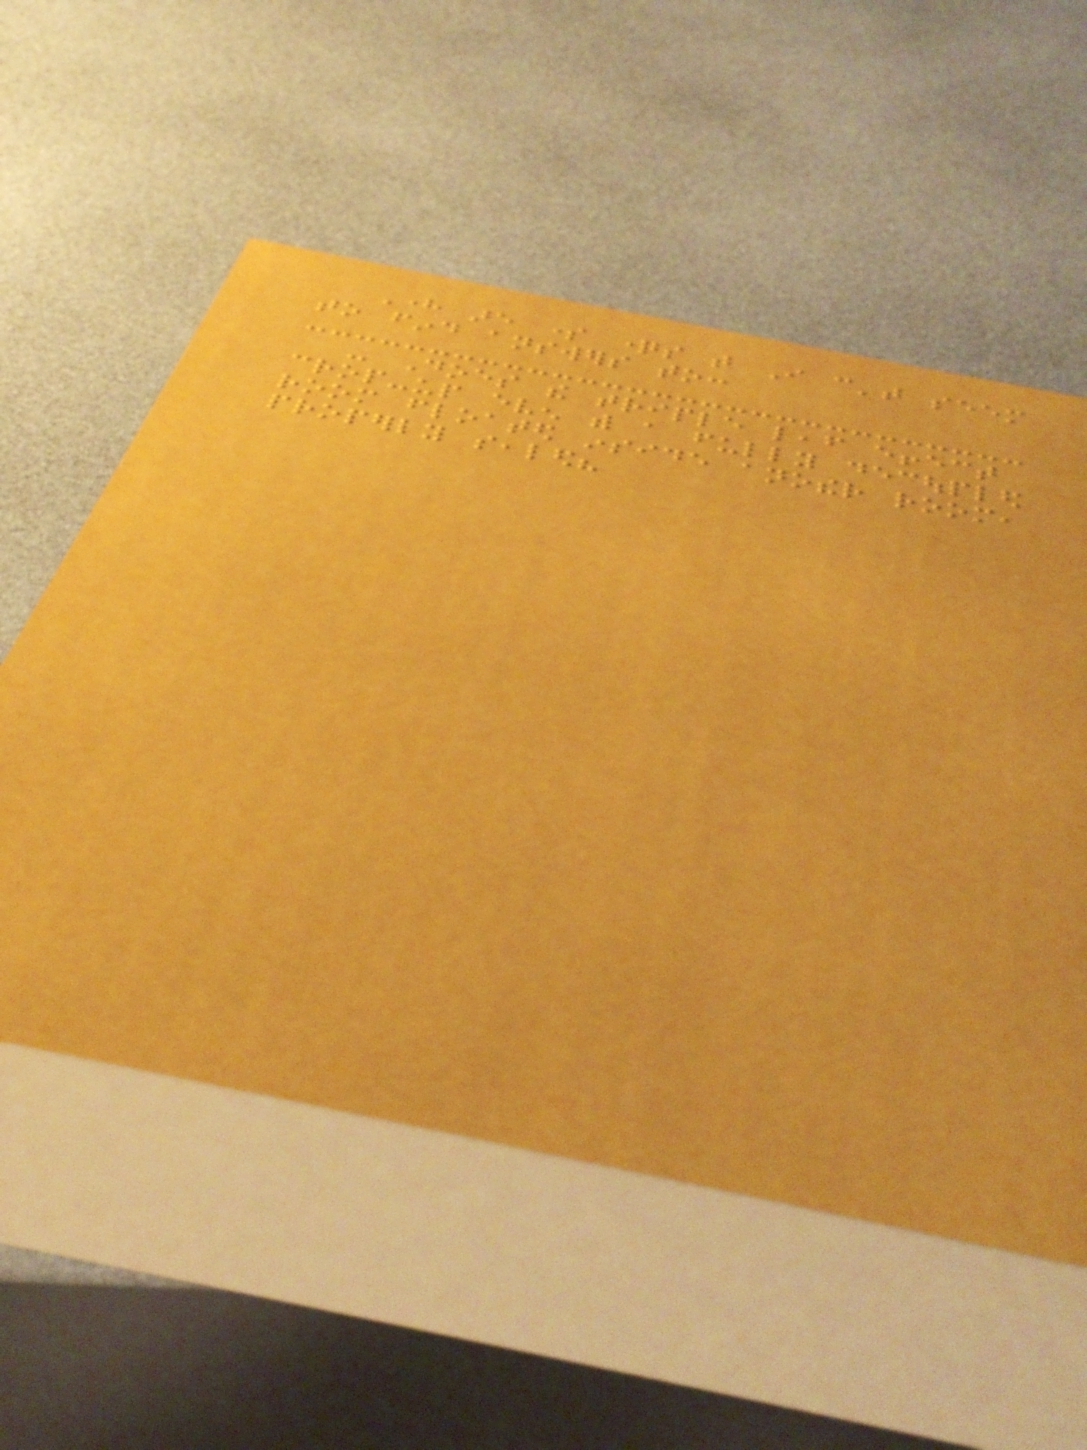Here are some questions that I can't seem
to find answers to:
- Does the triple leaf effect
crop-up even with a fully decoupled
room floated inside another room,
properly sealed?
